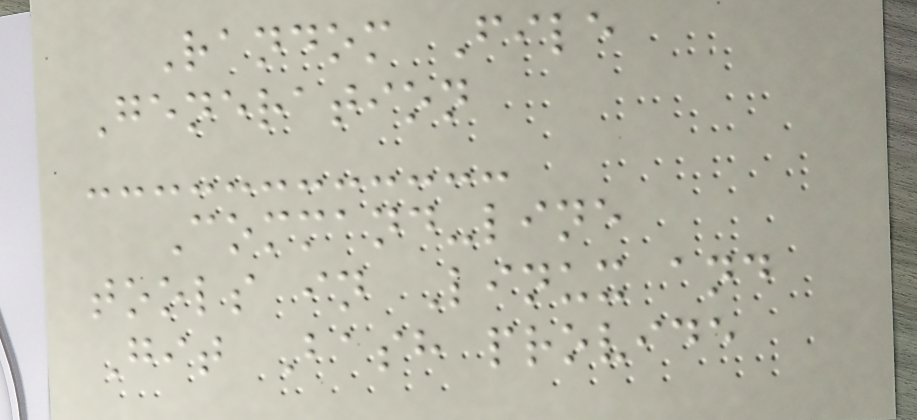Random File
Generation
Command-line
tools in Linux and
Git Bash provide
